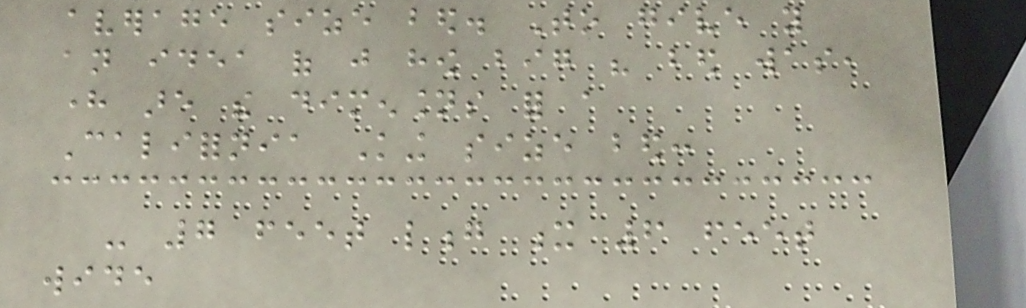average size bed. To give you
an idea of just how big his bed was,
here are the dimensions for a
California King size bed:
- 7 feet long x 6 feet
wide
